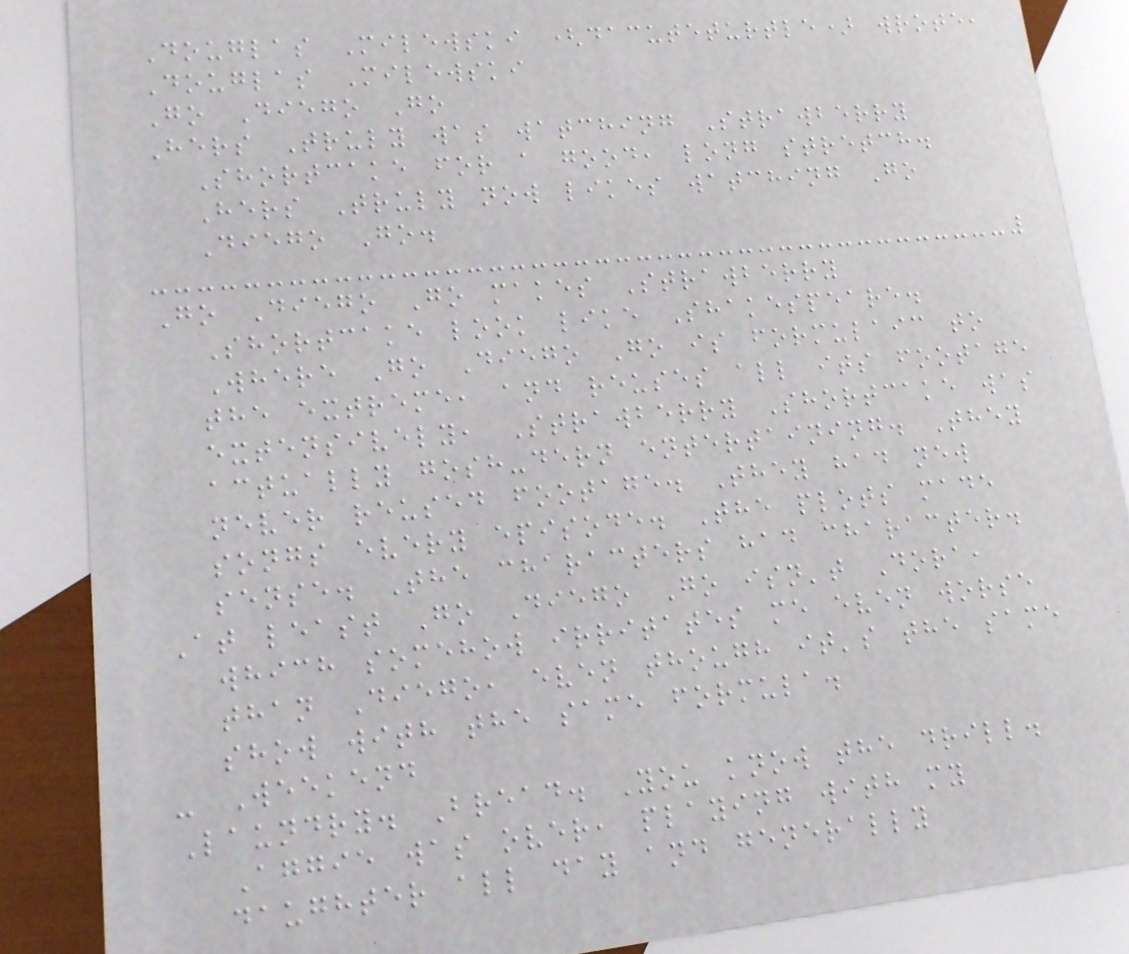Douglas Milewski (dacuteturtle) wrote,
Douglas Milewski
Go Diego Go
Hers Truly was watching Strawberry
Shortcake for a good, long stretch.
Hers Truly now likes watching Go
Diego Go.
Go Diego Go makes Strawberry
Shortcake look like Shakespeare.
Where Go Diego Go is formulaic to
the extreme, and reuses all its footage
extensively, Strawberry Shortcake was
actually gosh-dern entertaining. They
never reused footage. They had new
songs every episode. The plots made
sense. The characters had character.
At least Go Diego Go isn't Dora,
which somehow irritates me even worse
than Diego, even though it's the same
show with the same formula.
- Weekend
Laundry. Bread. You know the drill.
Aggie was over, playing with my
daughter all day and generally
